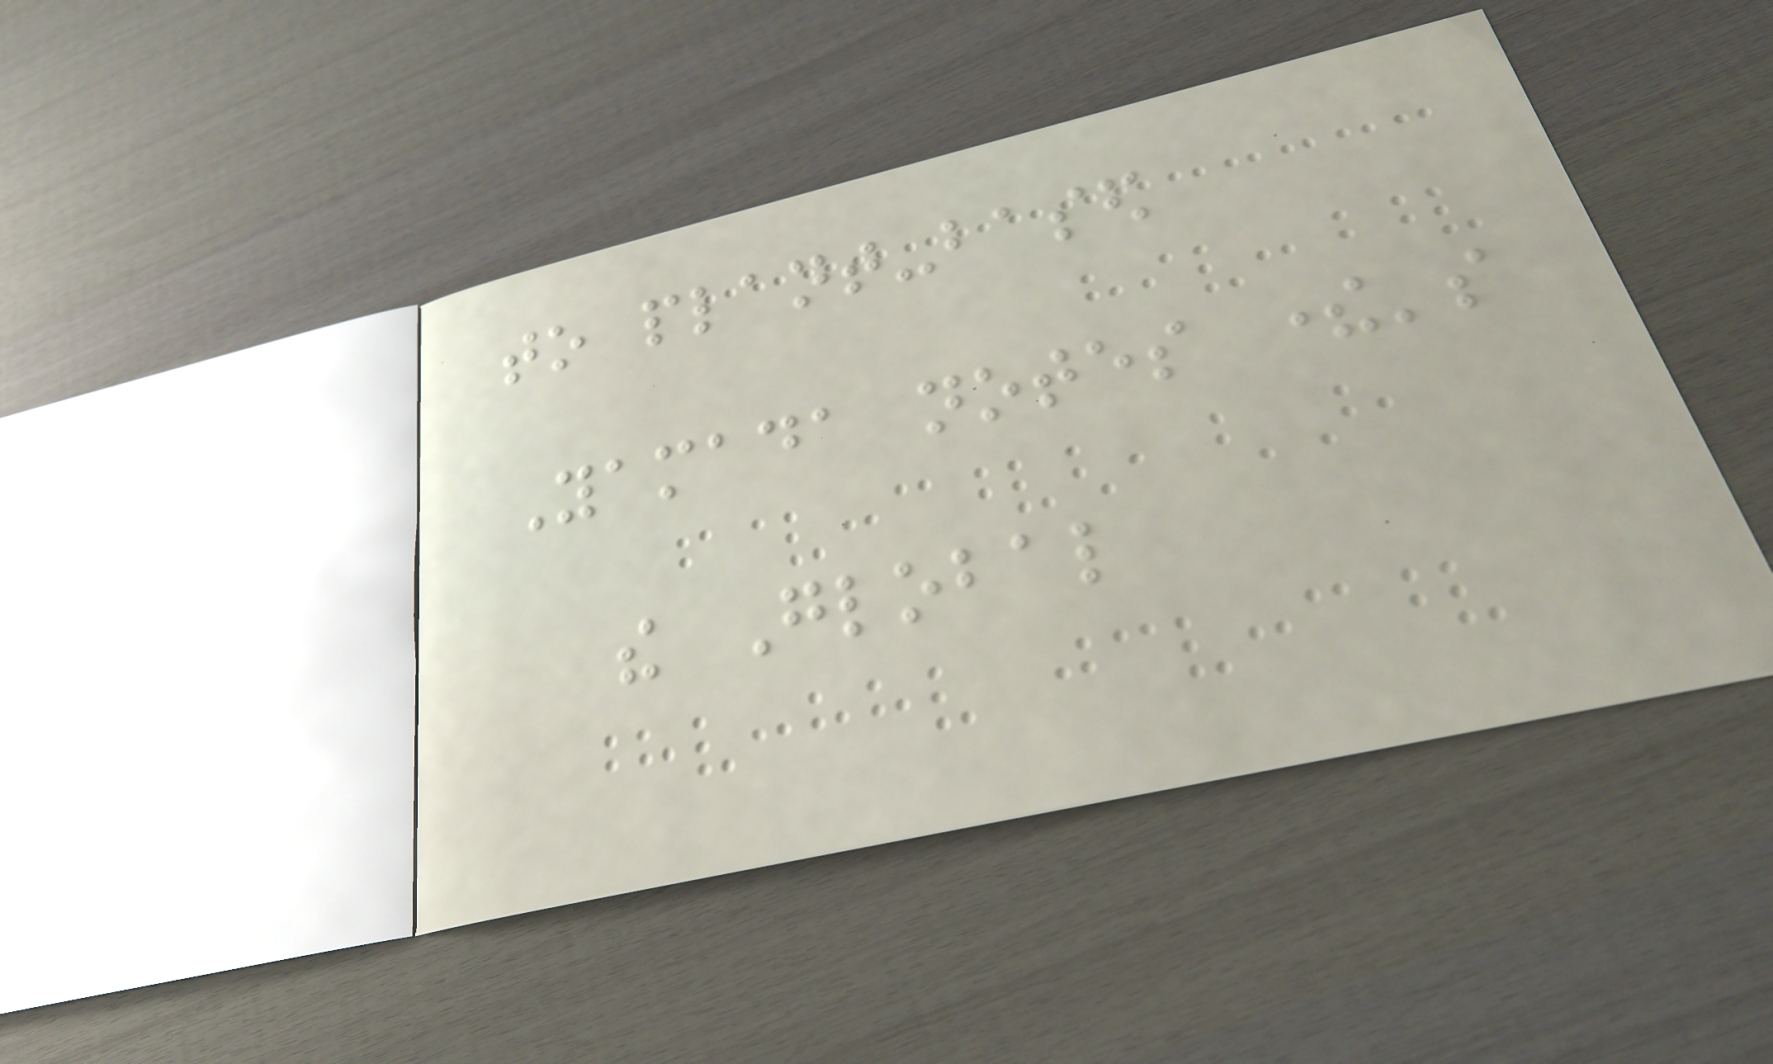to plant-based
Yamada notes there's
the Global
